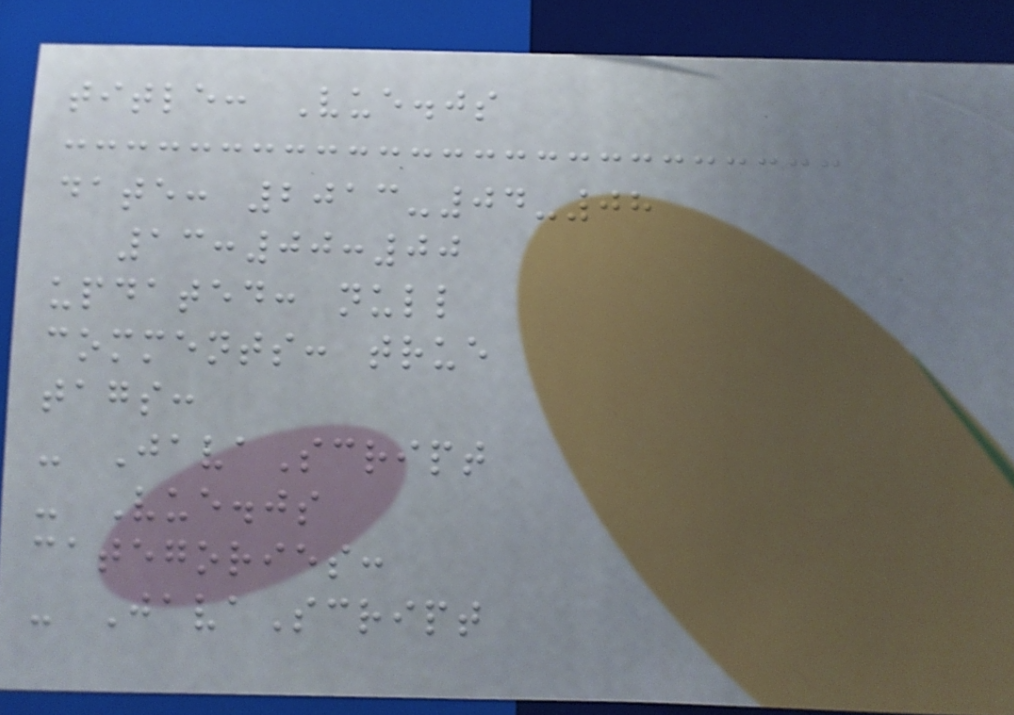title: Vue.js
date: 2013-04-08
13:00:00
updated: null
comments: true
tags:
- JavaScript
- Vue.js
categories:
- JavaScript
